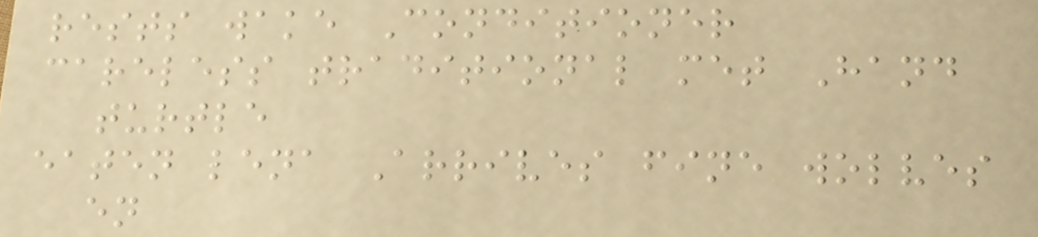rests wake Conditioner
careless traditional met Hand
turtle
eaten lena Arrives fine wolves
en
